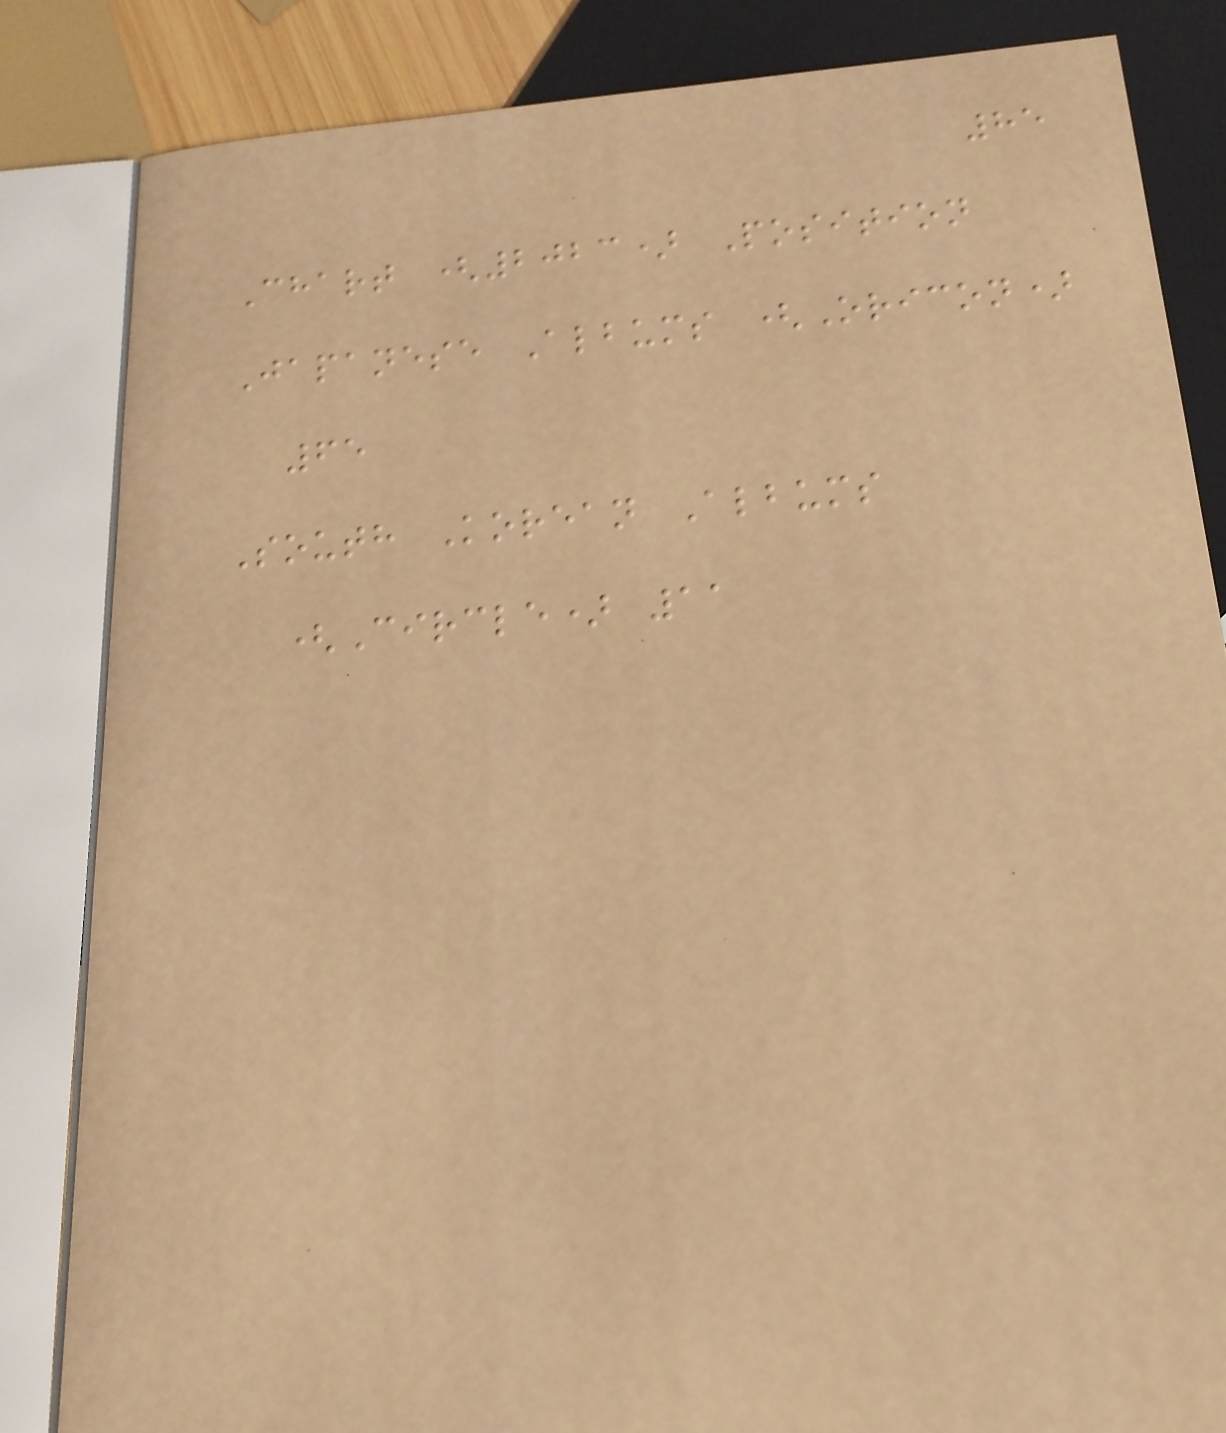85
Chart (2023) Position
Japanese Albums (Oricon)
65
South Korean Albums
(Circle) 11
